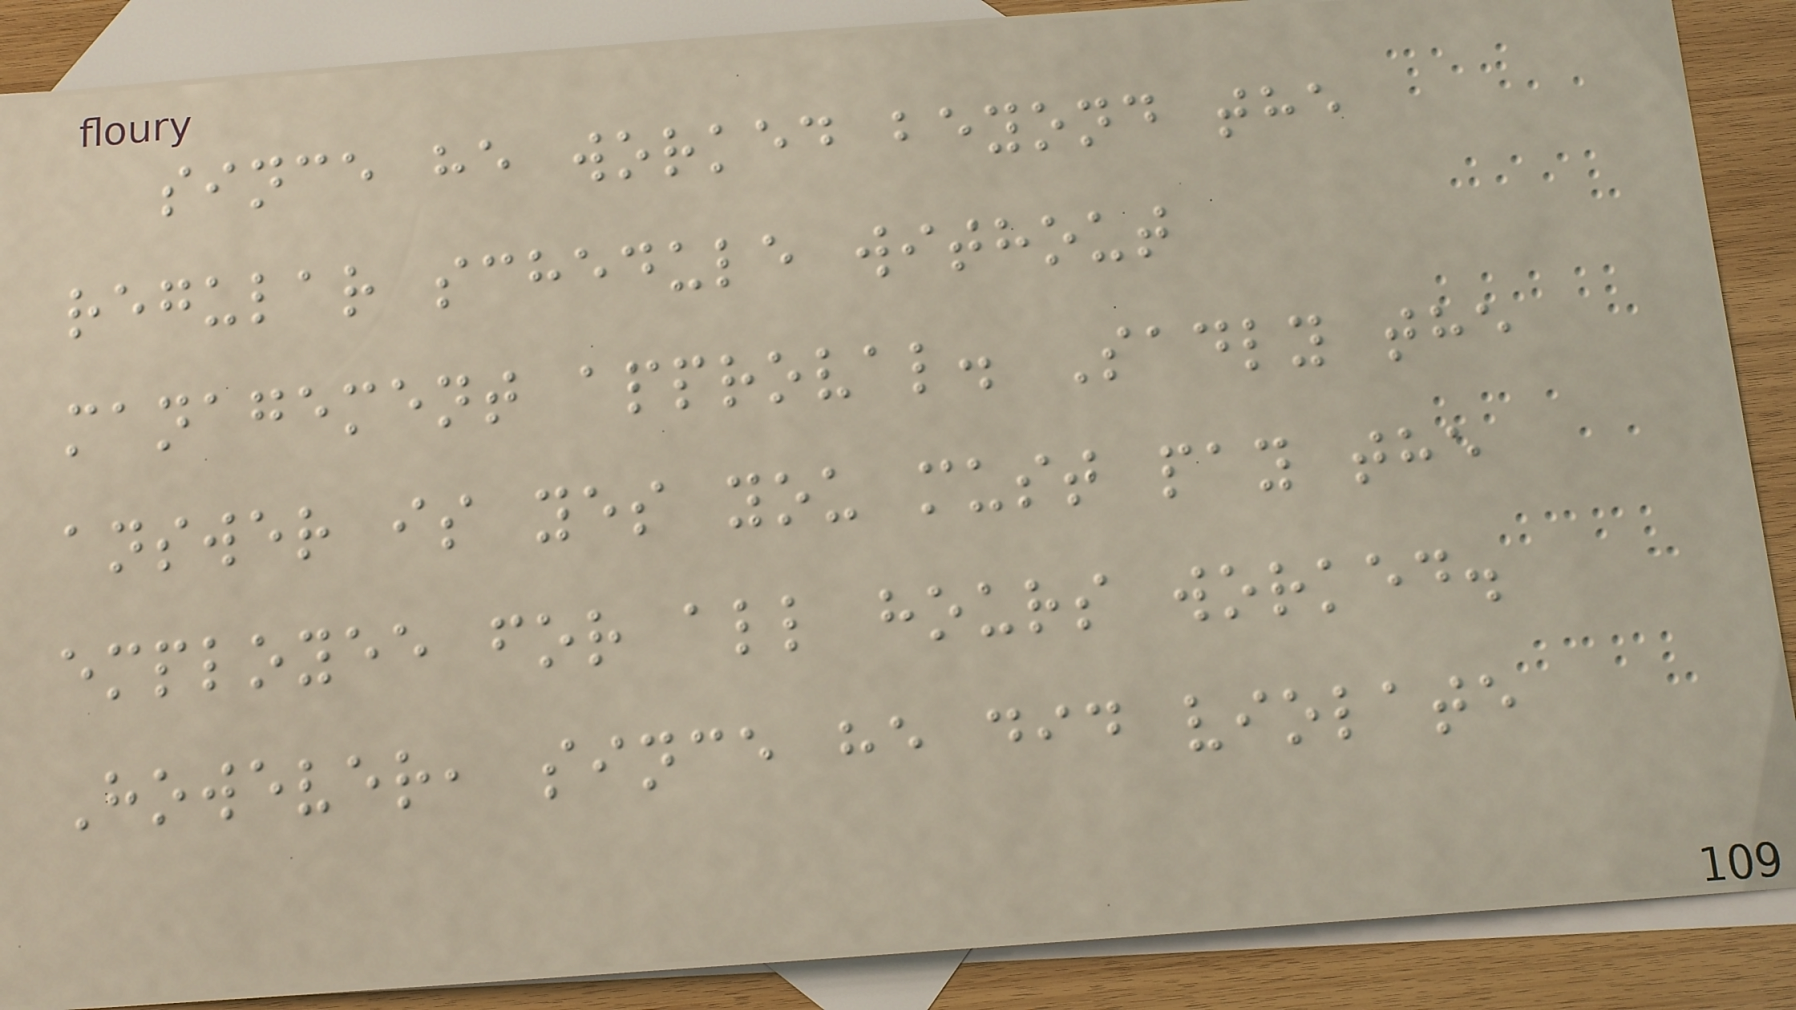since he worked beyond the
regular schedule without
management approval. Sadly the
answer is yes you must pay the
employee for all hours worked.
However, since he did violate
